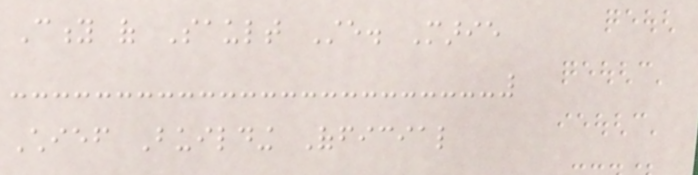City of Sault Ste. Marie
Chief Building Official
